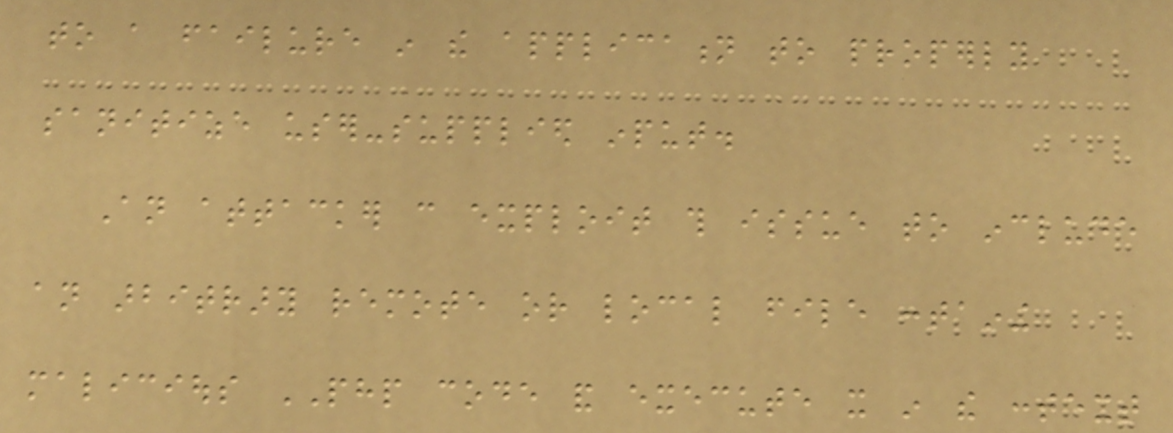to a failure in the application to properly
sanitize user-supplied input.
An attacker can exploit this issue to include
an arbitrary remote or local file containing
malicious PHP code and execute it in the context
